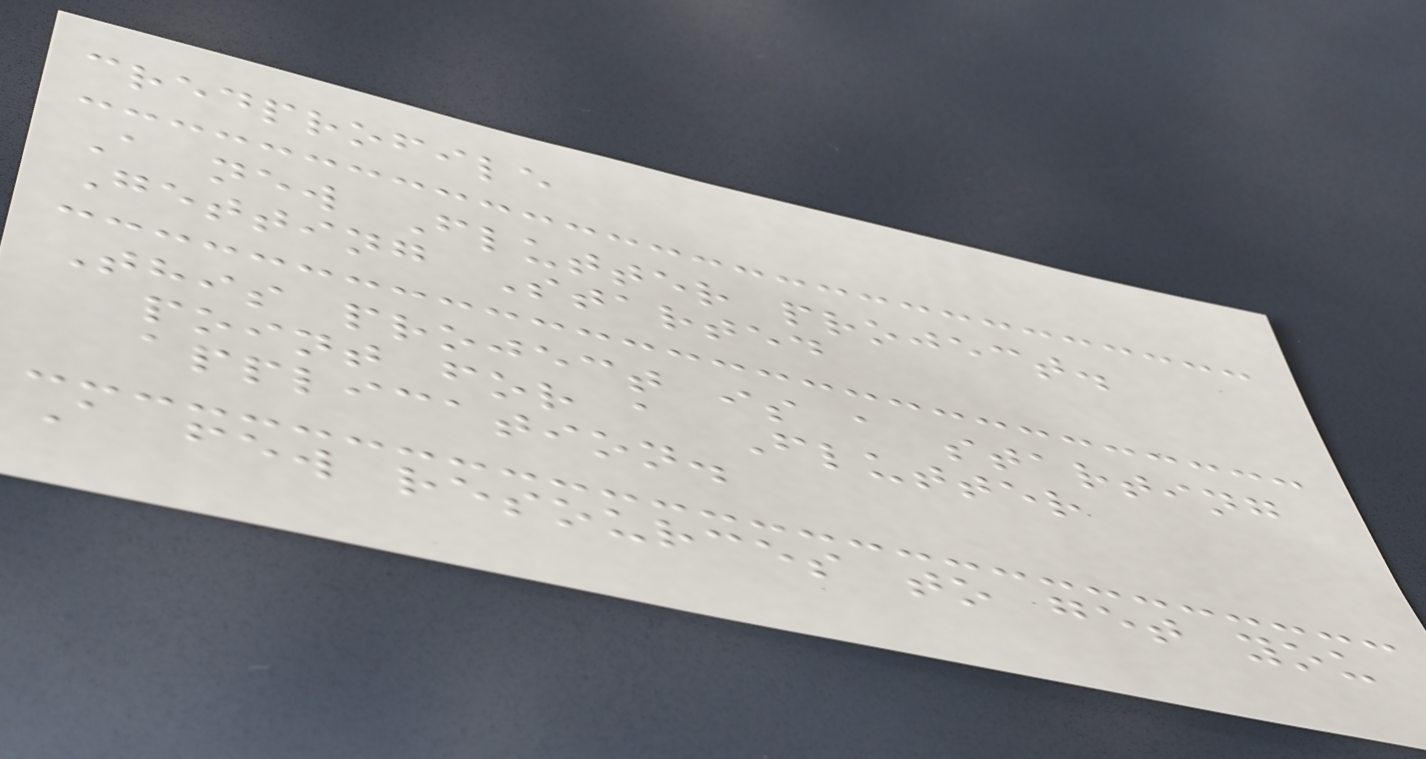credprofile
A new Flutter project.
Getting Started
This project is a starting
point for a Flutter
application.
A few resources to get you
